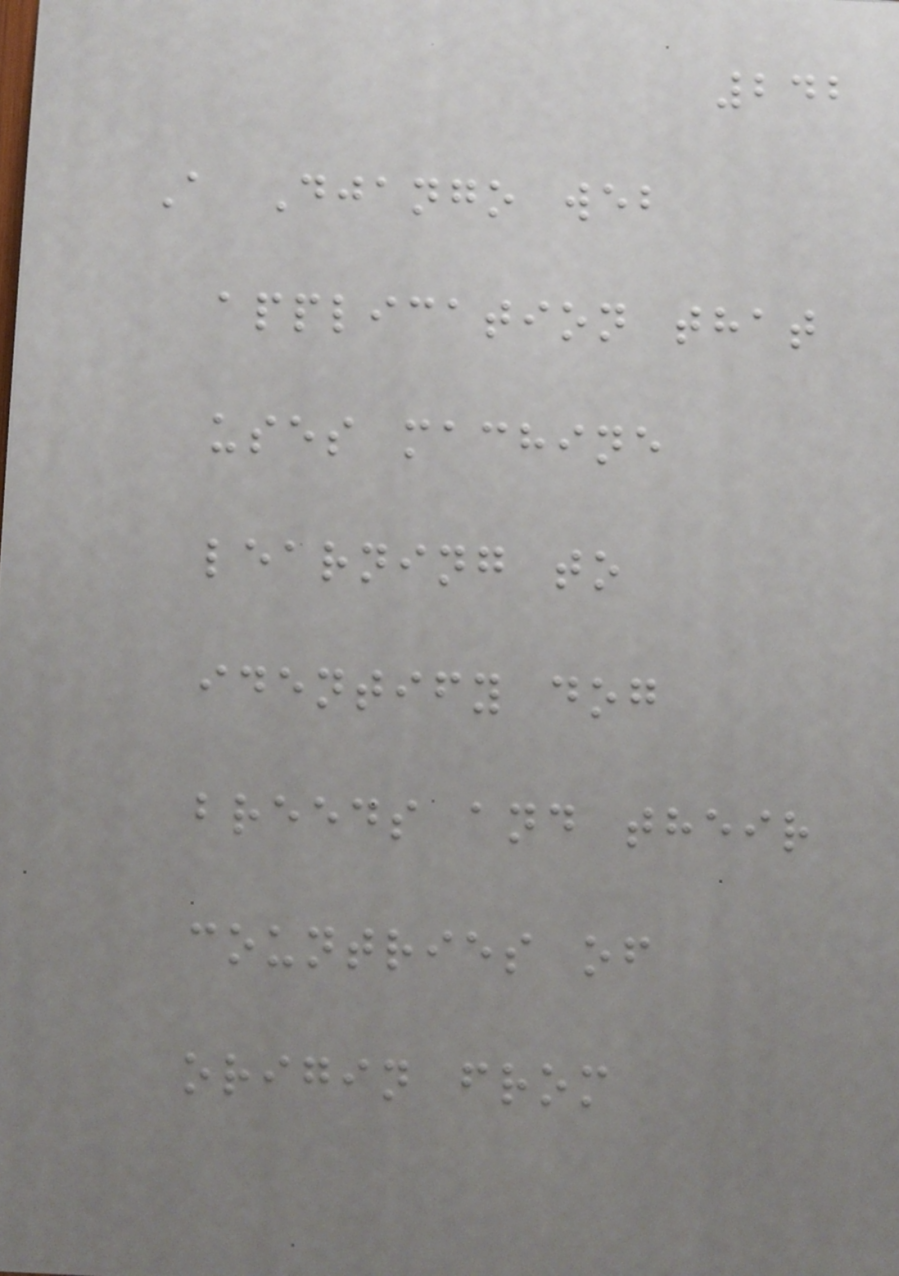242
A Django web
application that
uses machine
learning to
identify dog
breeds and their
countries of
origin from
